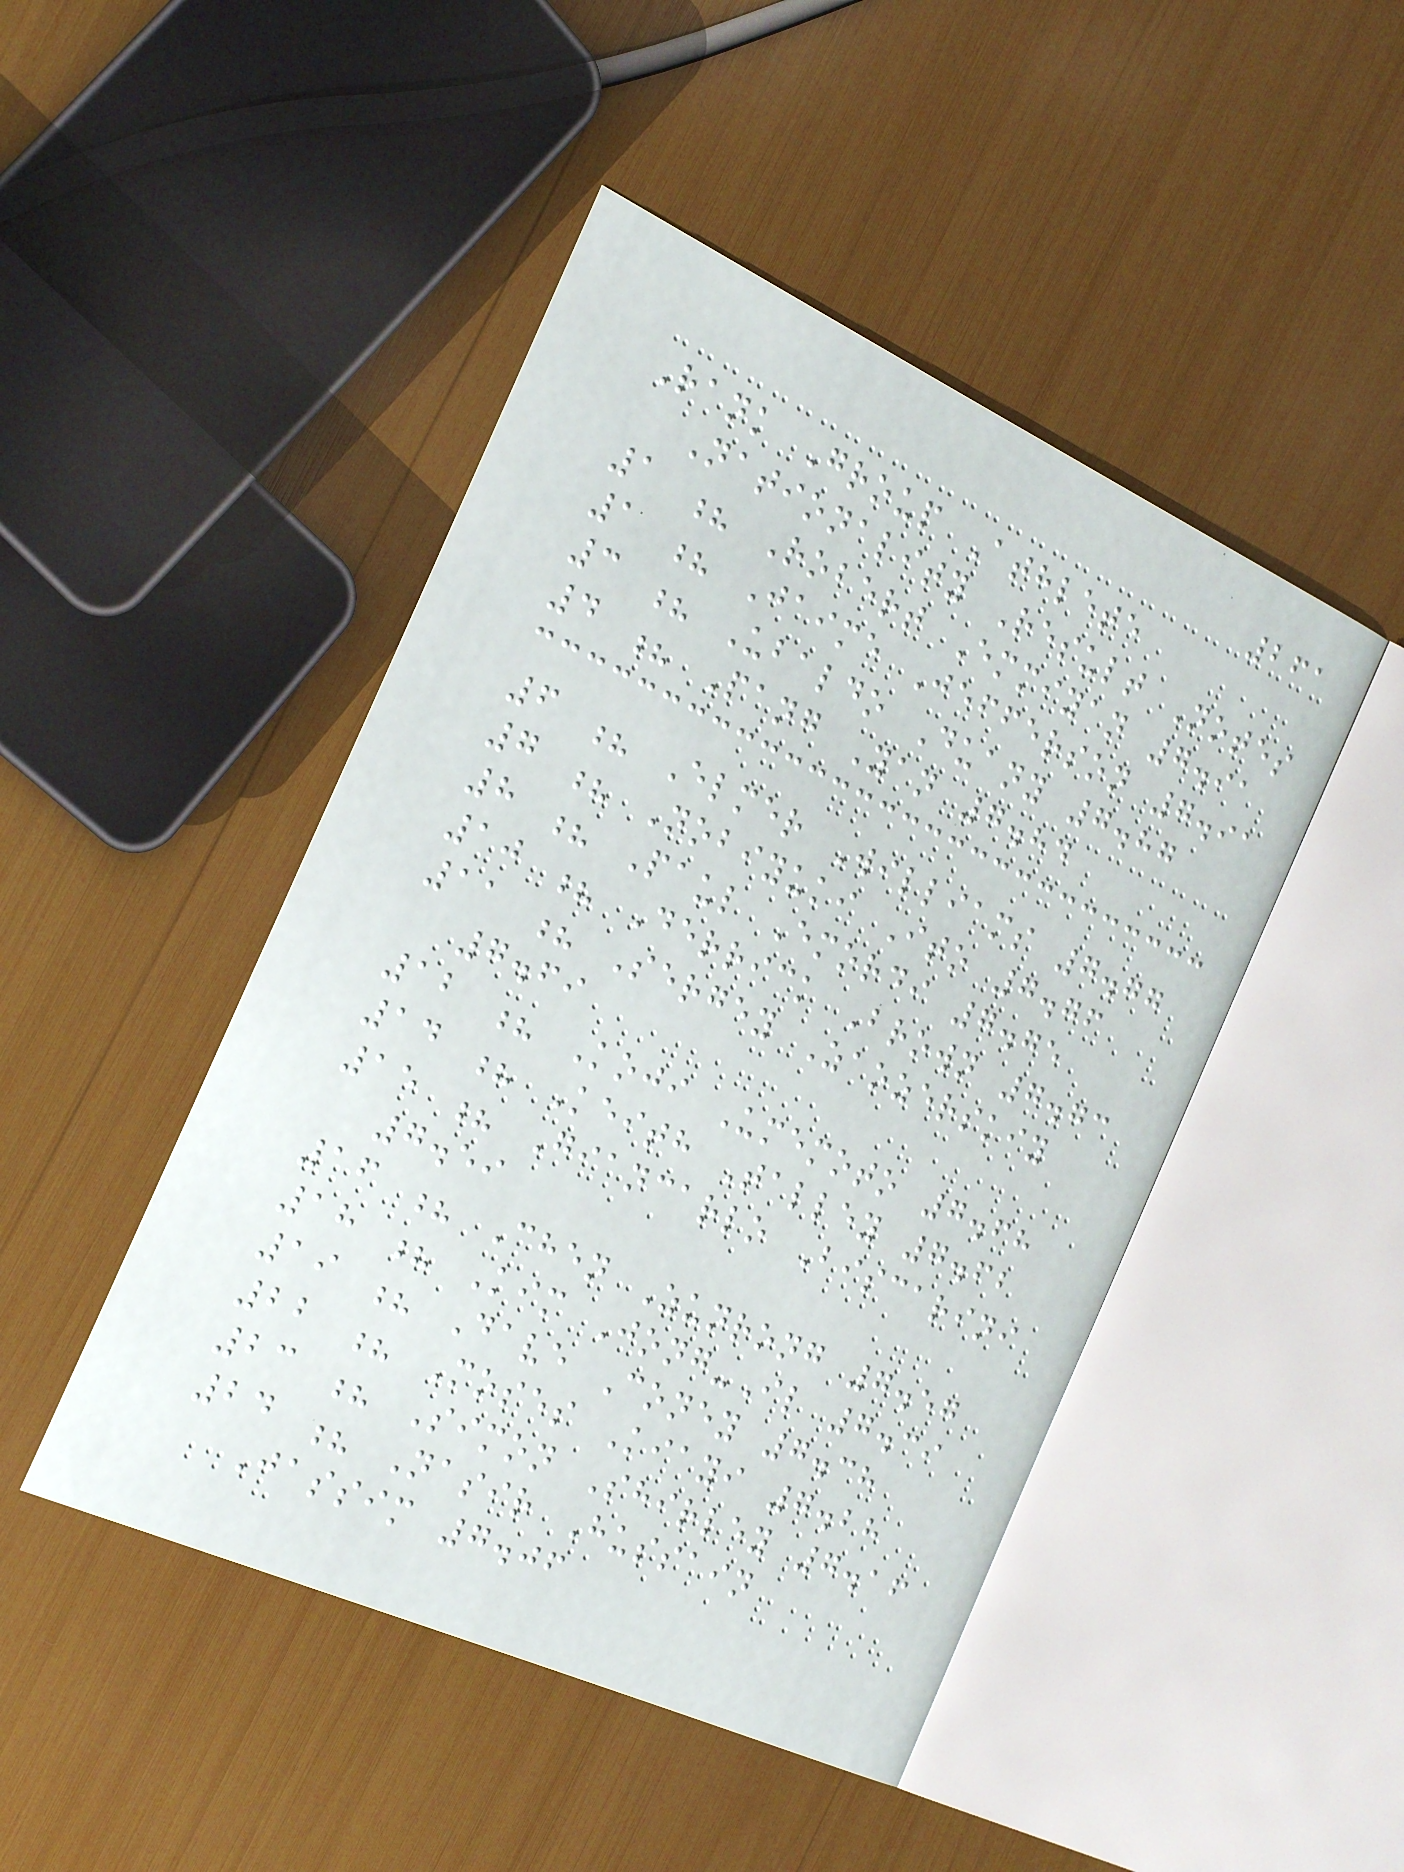261
Rank Group Athlete
Nationality Result Notes
1 ? Robert Emmiyan 7.91
1 ? Jaime Jefferson 7.91
3 ? Ubaldo Duany 7.87
4 ? Pang Yan 7.84
6 ? Elmer Williams 7.77
7 ? Nobiyuki Ito 7.76
8 ? Paul Emordi 7.75
10 ? Derrick Brown 7.73
11 ? Sergey Zaozerskiy
7.69
12 ? Koji Umemoto 7.68
14 ? Keith Talley 7.62
15 ? Giancarlo Biscarini
7.59
16 ? Chen Zunrong 7.57
18 ? Kim Jong-Il 7.39
19 ? Dave Coney 7.38
22 ? Moses Kiayi 7.28
23 ? Simon Shirley 7.16
24 ? Nasir Hussain
Jassim 7.06
